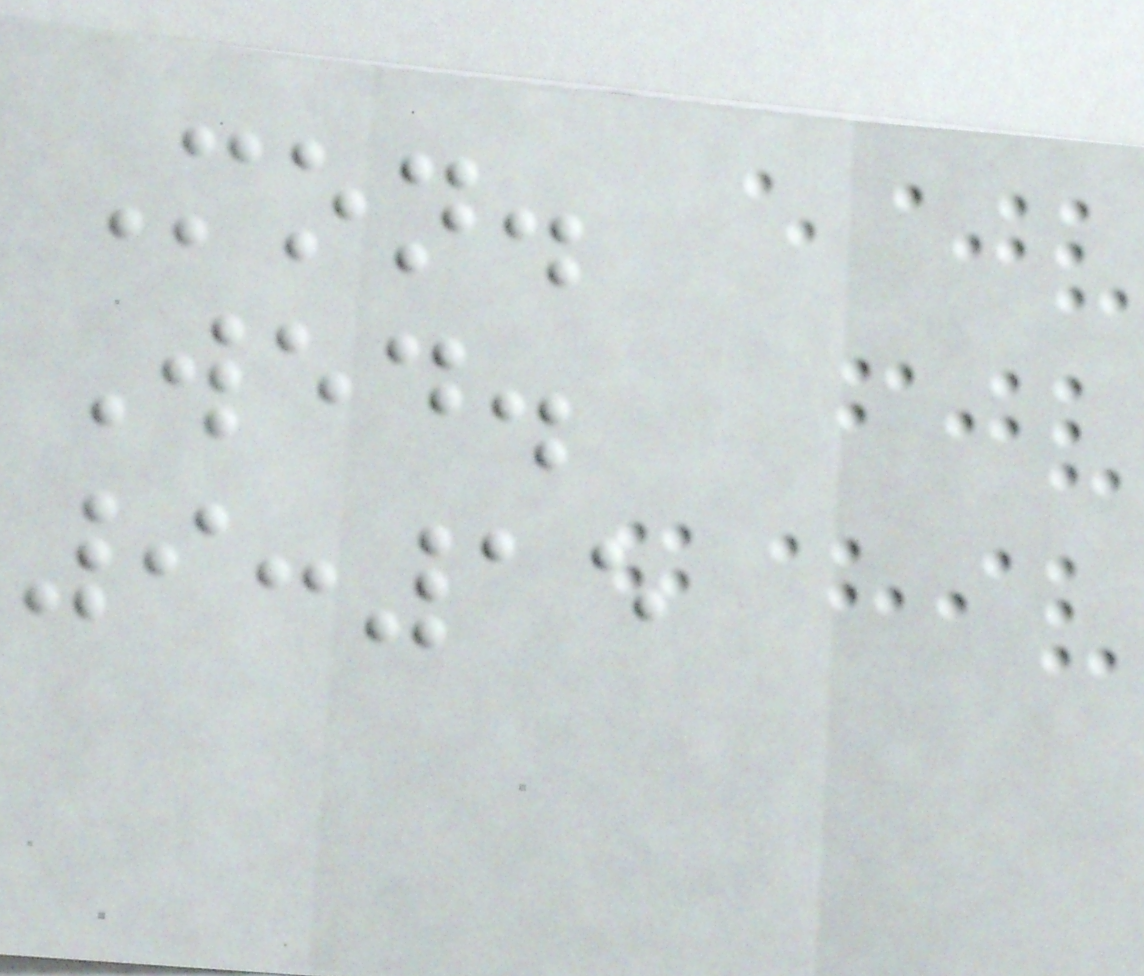Mon.
Wed.
9:15
